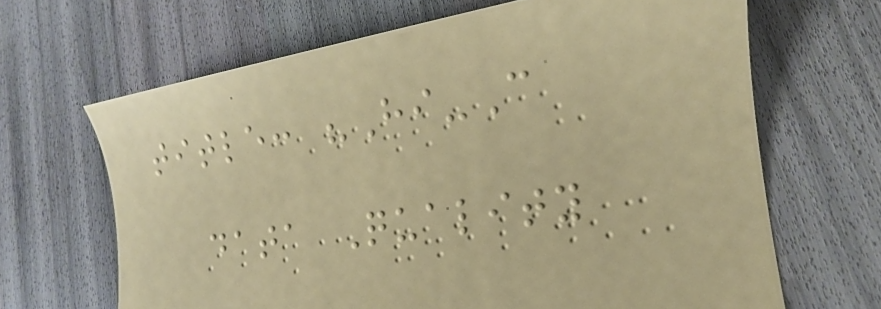title: "Hi-C
data Quality
